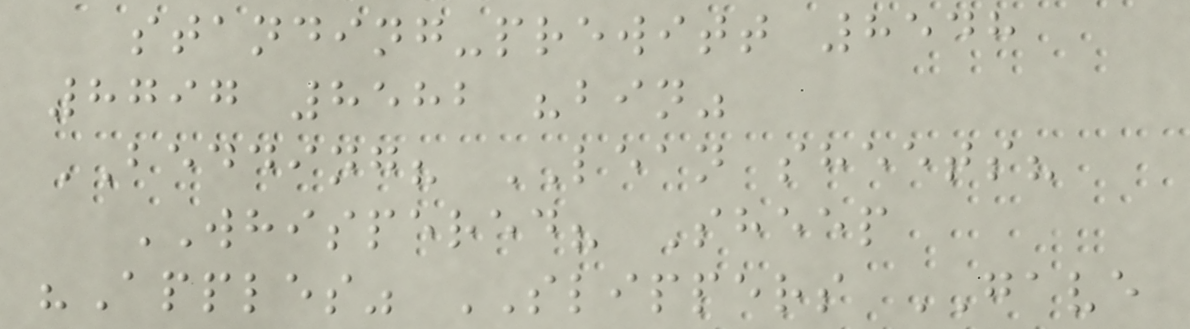standing-prewitt 8548
8797 8582 "bin"
BEDDING? LEAN sheets?
WHISPERED? Sheep
"Apples" SLIPPERS GAVE
